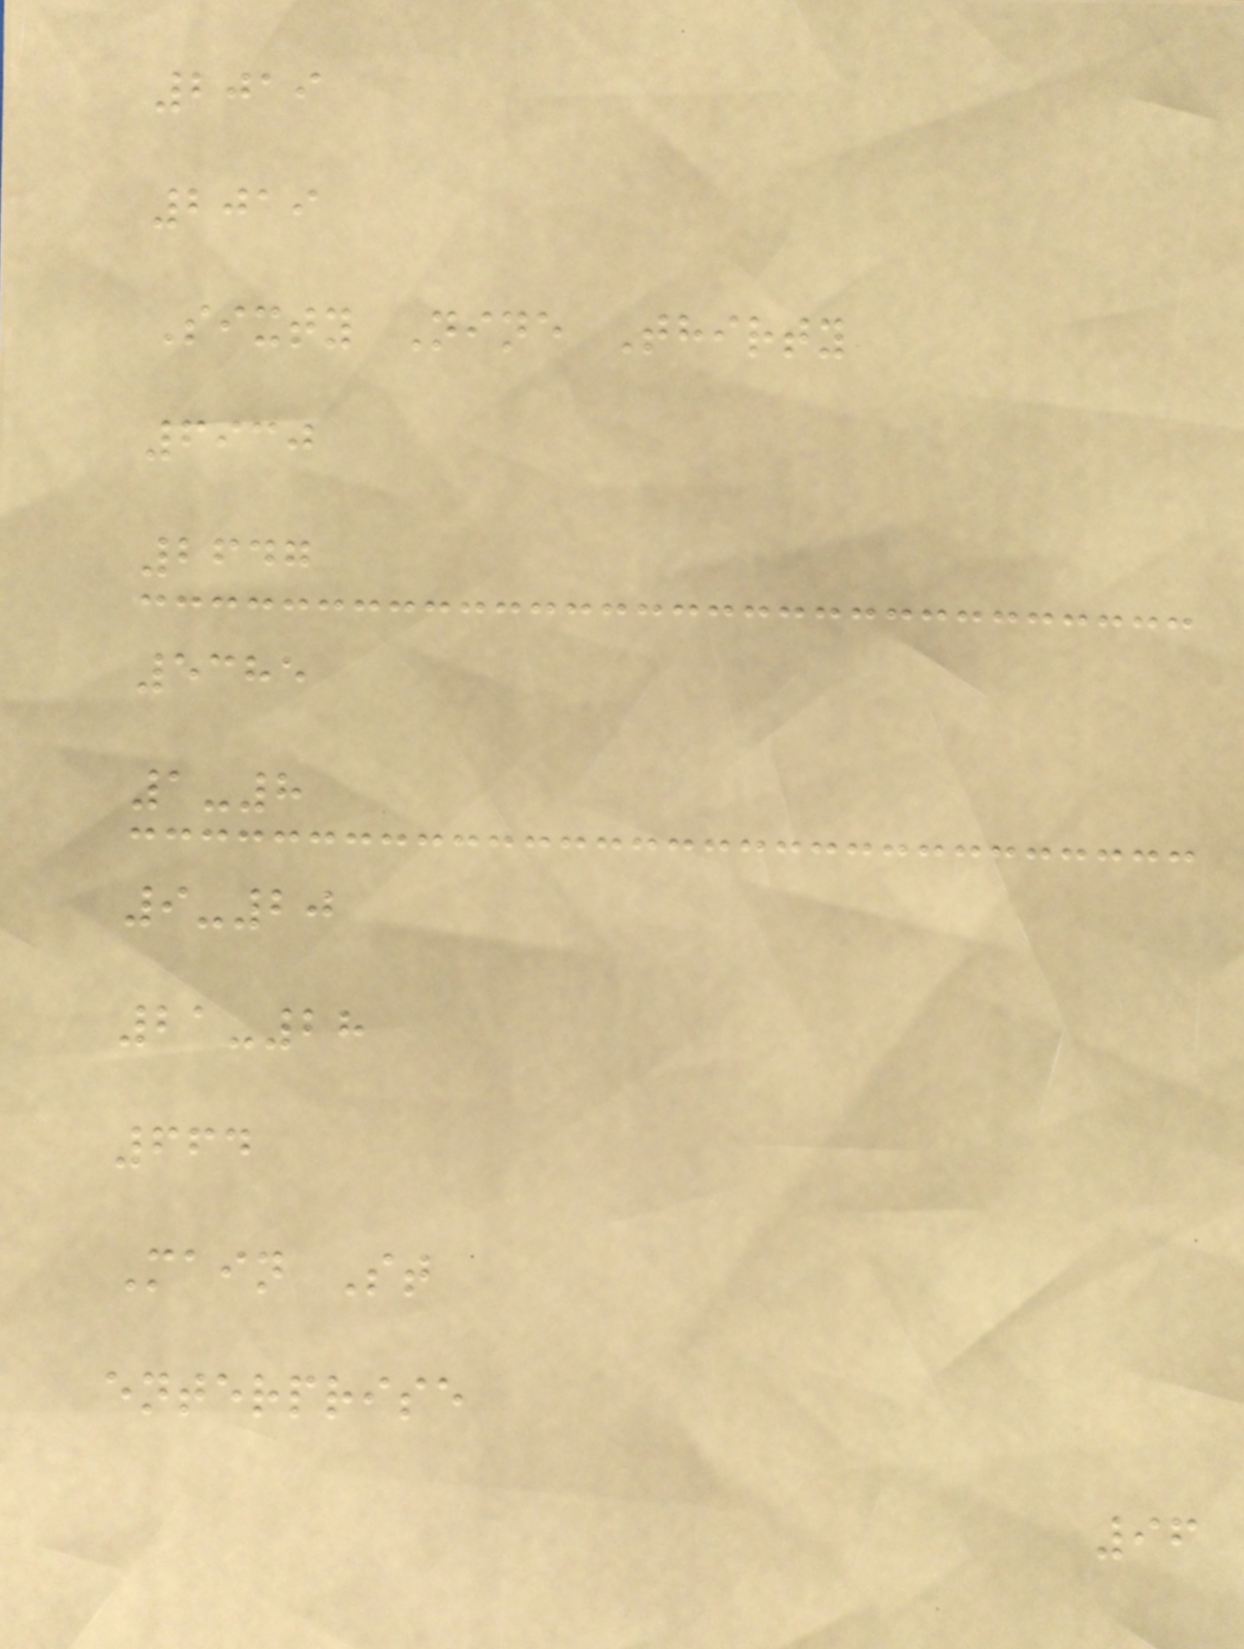2019
2019
Sixty Nine Thirty
6930
2647
5385
1-8
9-20
21-28
664
Main St
enterprise
96
